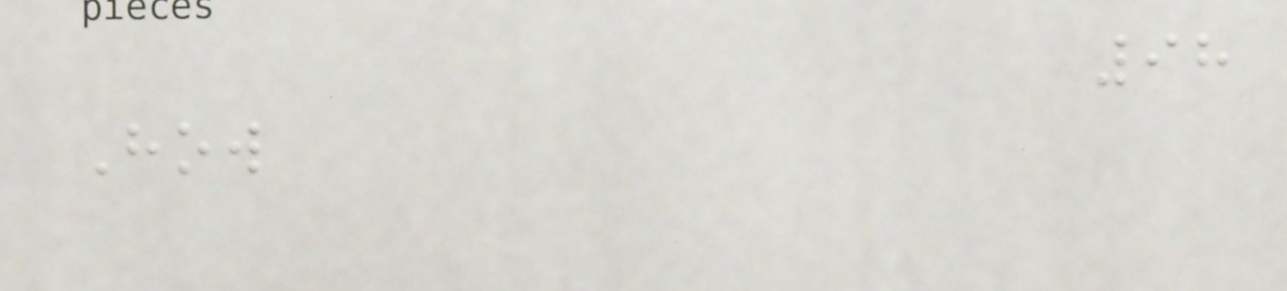98
How
